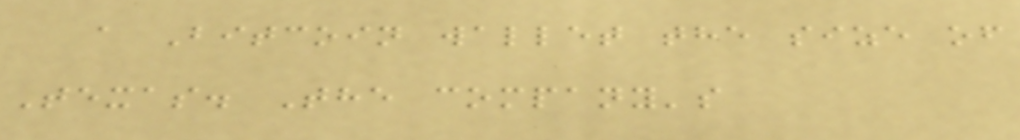a Bitcoin wallet the size of
Texas. The company's
